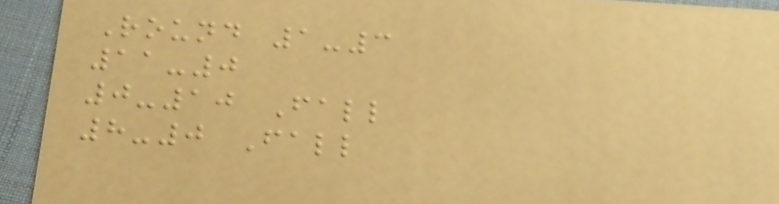Round 1-3
11-0
0-10 Fall
8-0 Fall
